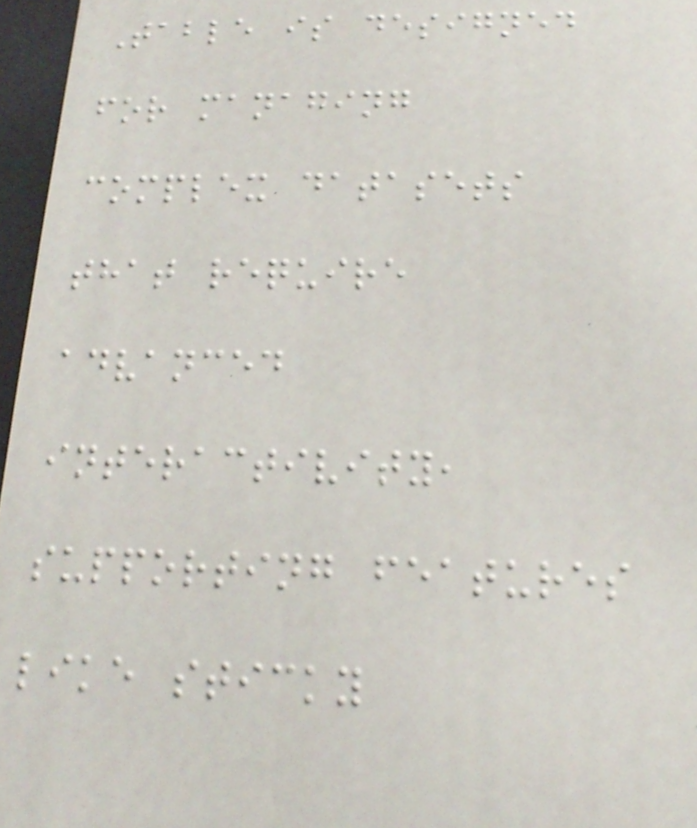Table is designed
for managing
complex datasets
that require
advanced
interactivity,
supporting features
like sticky
